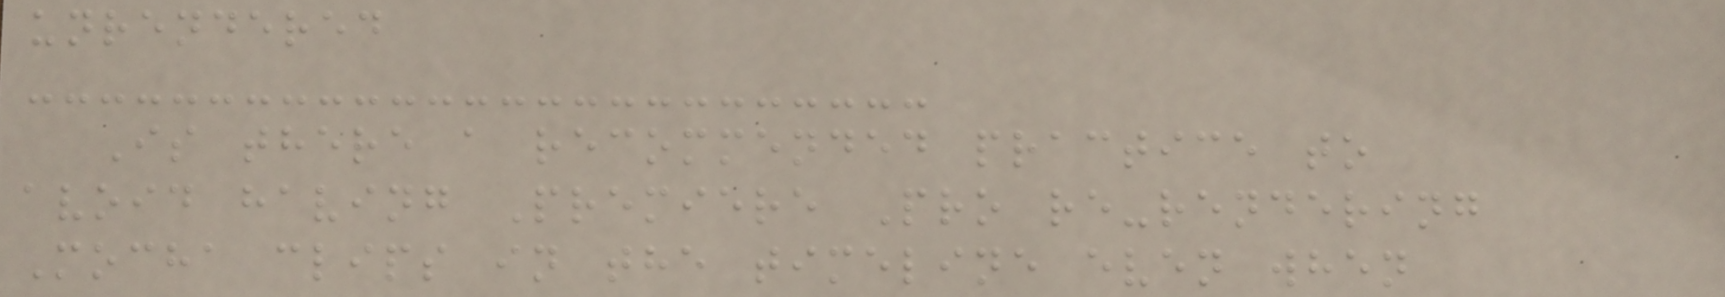unrendered
Is there a recommended practice to
avoid having Premiere Pro re-rendering
Mocha clips in the timeline even when
